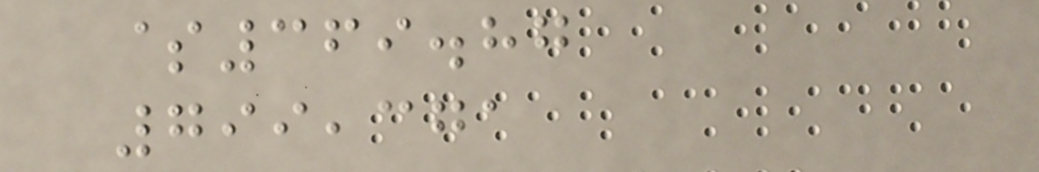$369.87
799,371
